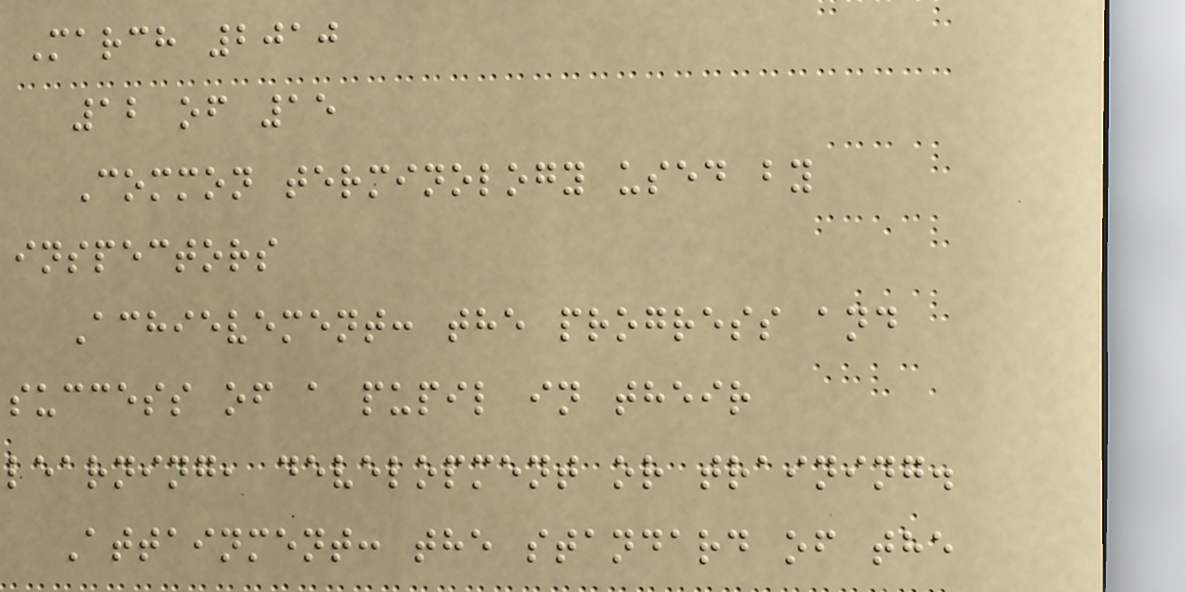March 2010
12 of 15
Common terminology used by
inspectors
Achievement: the progress and
success of a pupil in their
learning, development or training.
Attainment: the standard of the
